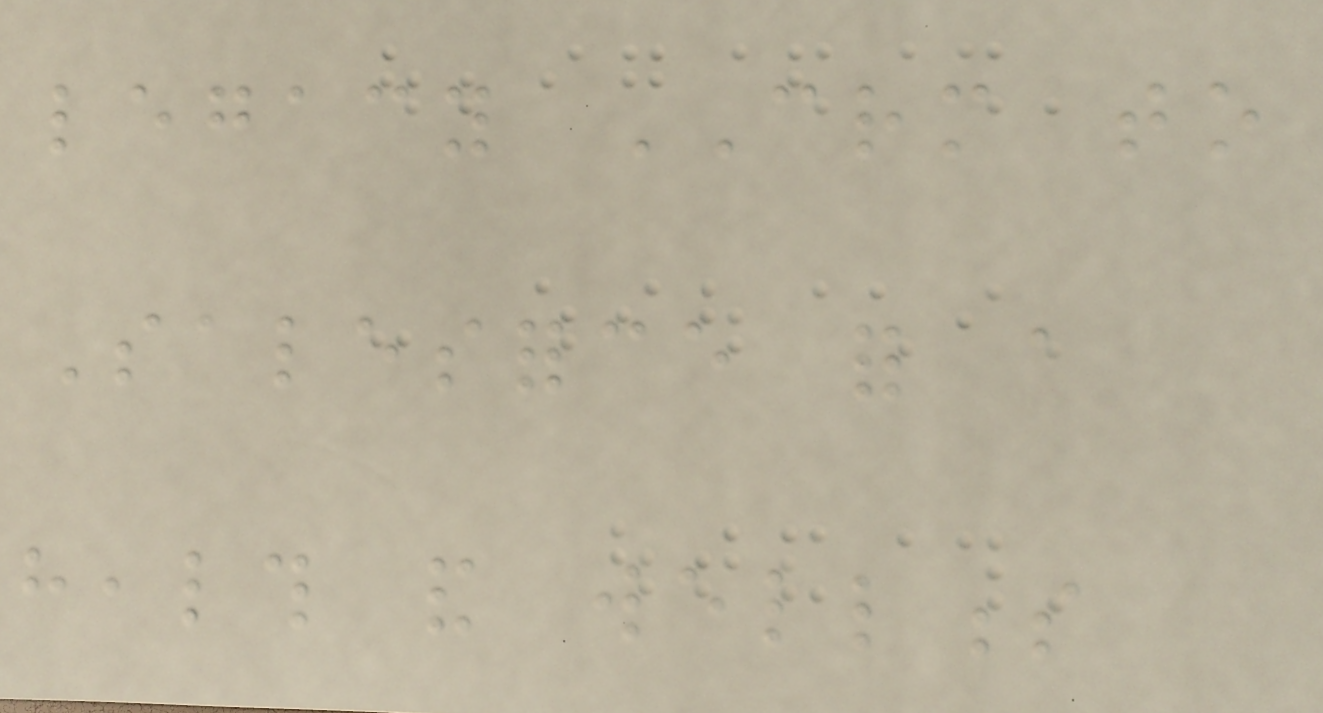legacy CRM to
Salesforce for a
health and wellness
